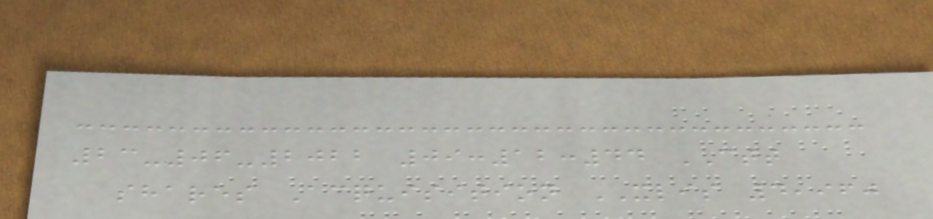23-06-2022 09:12:44 CTT
shares Acquisition XLIS 4,960
